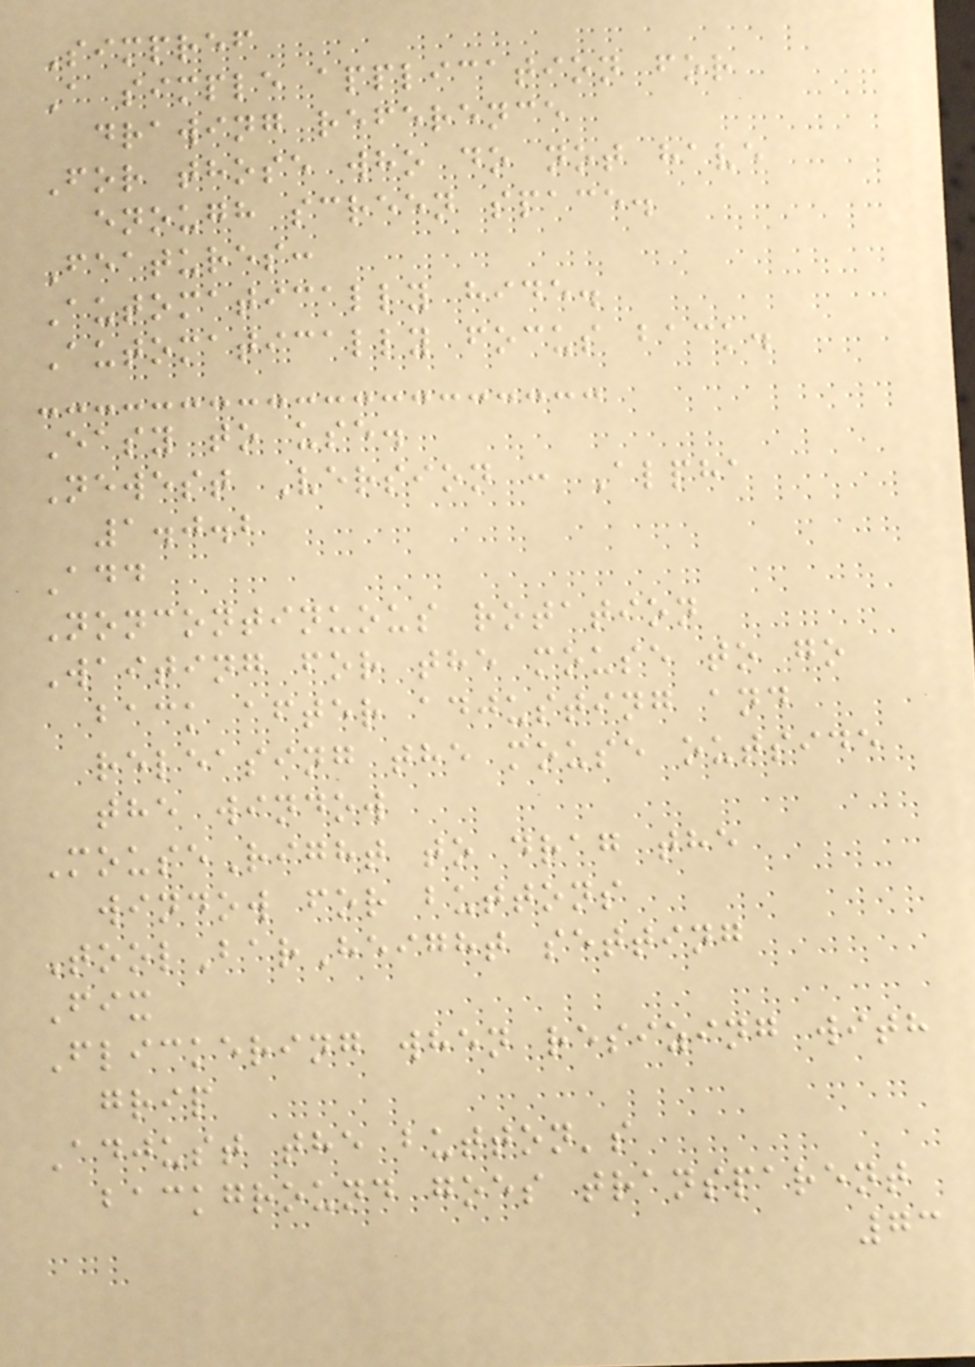Simpref
A simple application for
drawing reference
For those who do not have
enough screen space.
Features:
Automatically hide.
Automatically focus back.
Easy to use.
Newest Version : Alpha
1.0.2
Add
Noncontinuous rotation
Waiting for the mouse to go
back after adjusting and
releasing the mouse outside
the window
MouseRight to drag the
window for buttons
ToolBarHeight setting
Fix
Flickering when resizing with
grip
Adjust the button's
background goes transparent
73
